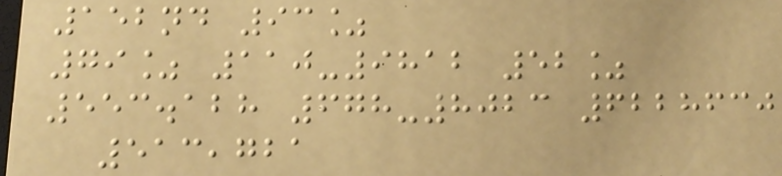152nd 93%
79% 110-9812 52%
553.128 678-8023 6228630
513,721
